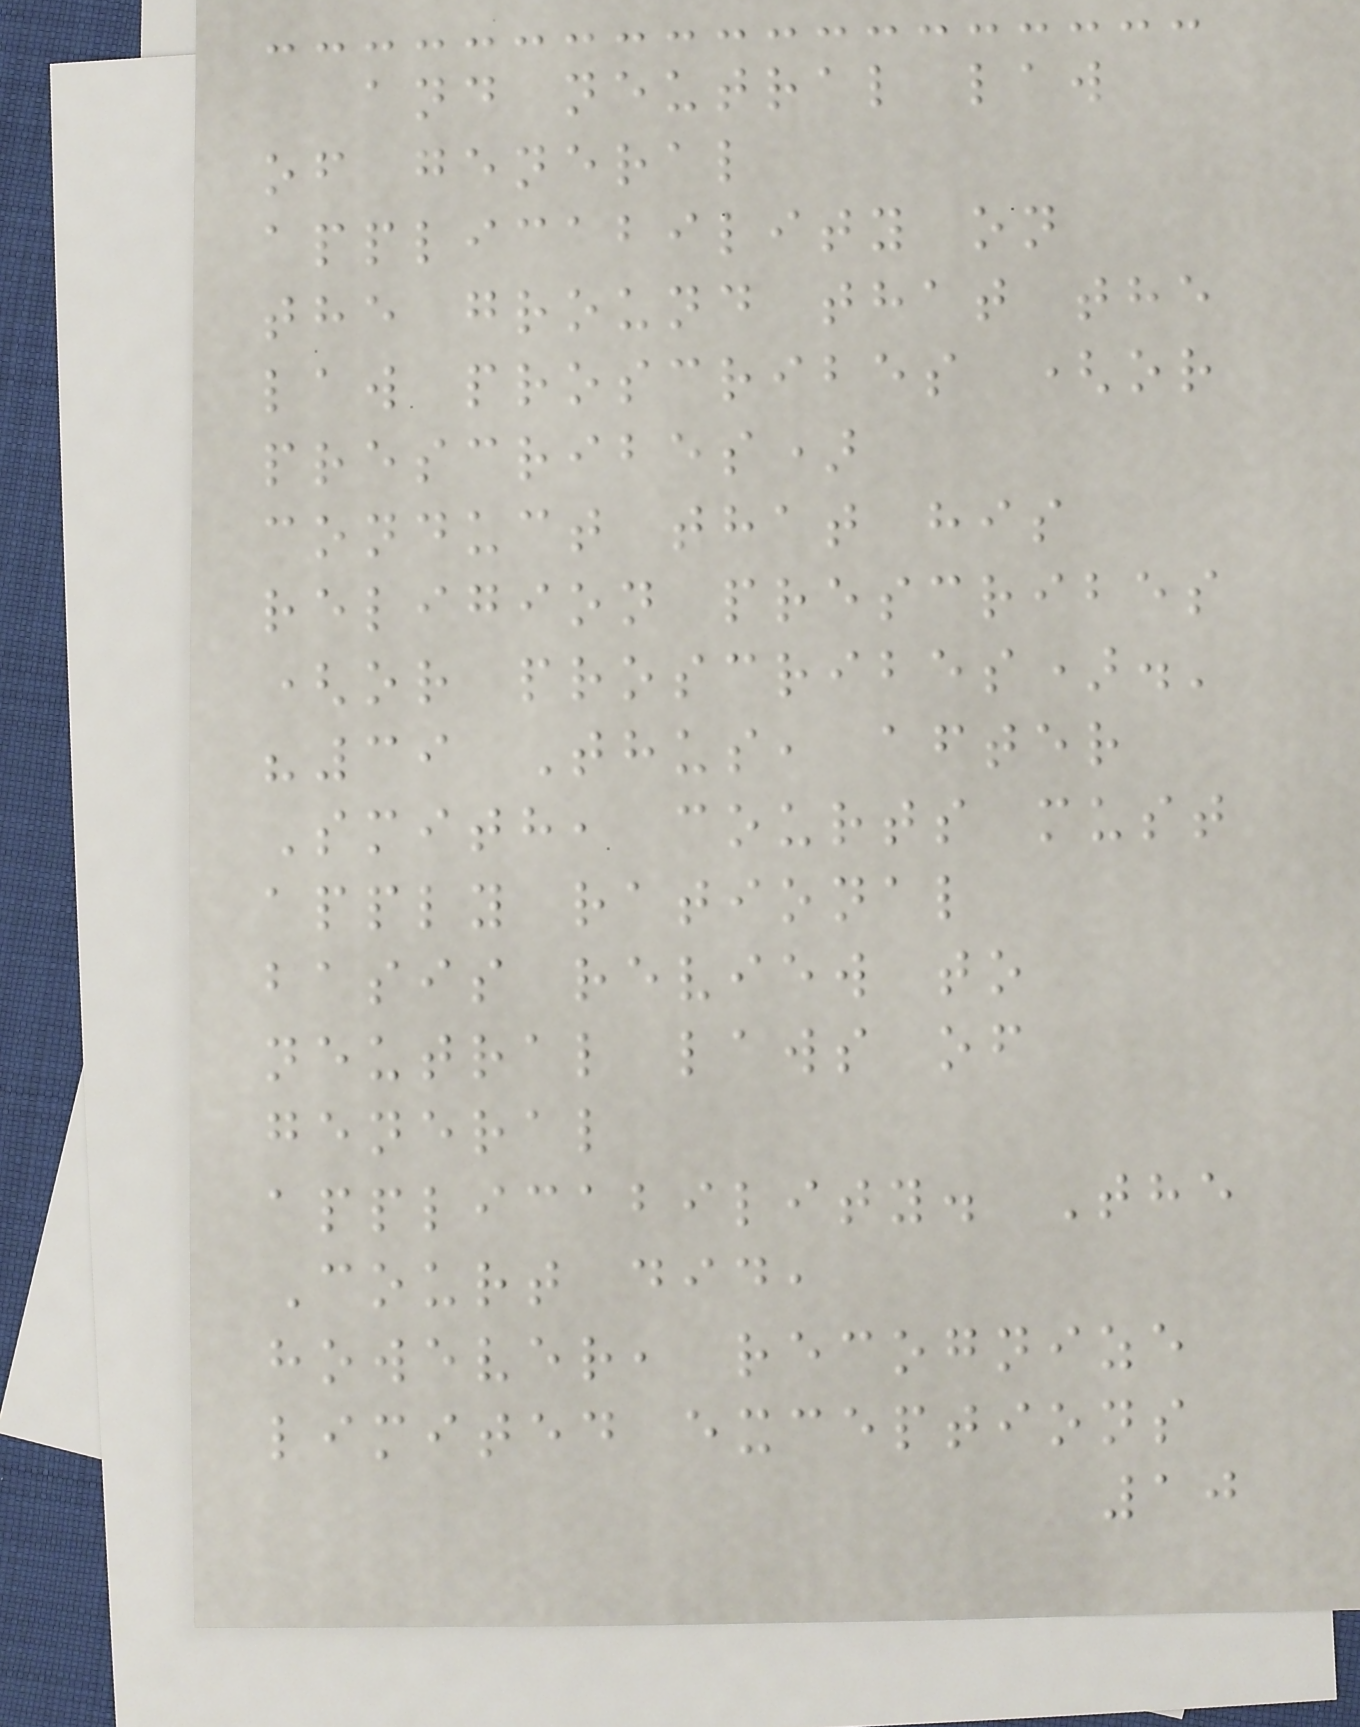and neutral law
of general
applicability on
the ground that the
law proscribes (or
prescribes)
conduct that his
religion prescribes
(or proscribes).'
"39 Thus, after
Smith, courts must
apply rational
basis review to
neutral laws of
general
applicability. The
Court did,
however, recognize
limited exceptions
10
